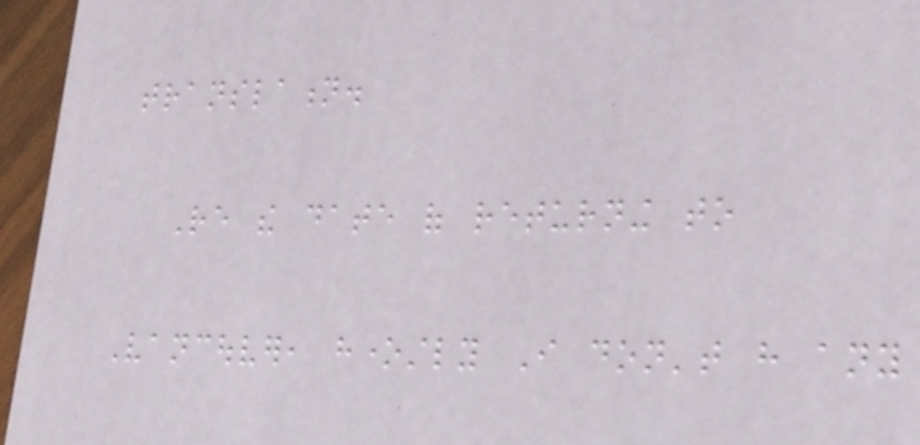translation.
Re the date of returning to
Vancouver, honestly I don't have any
